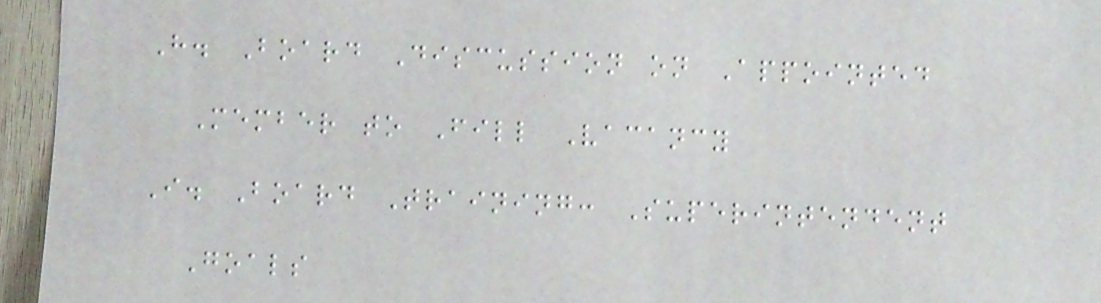H. Board Discussion on Appointed
Member to Fill Vacancy
I. Board Training: Superintendent
Goals
